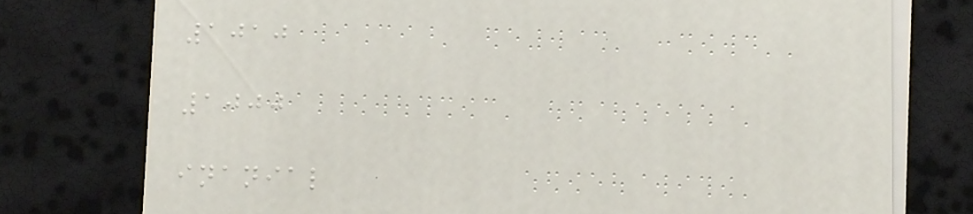1010
1000
inanial
